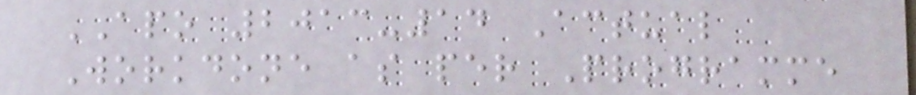APO 2013-14 Actual
Workdone as per Programme
